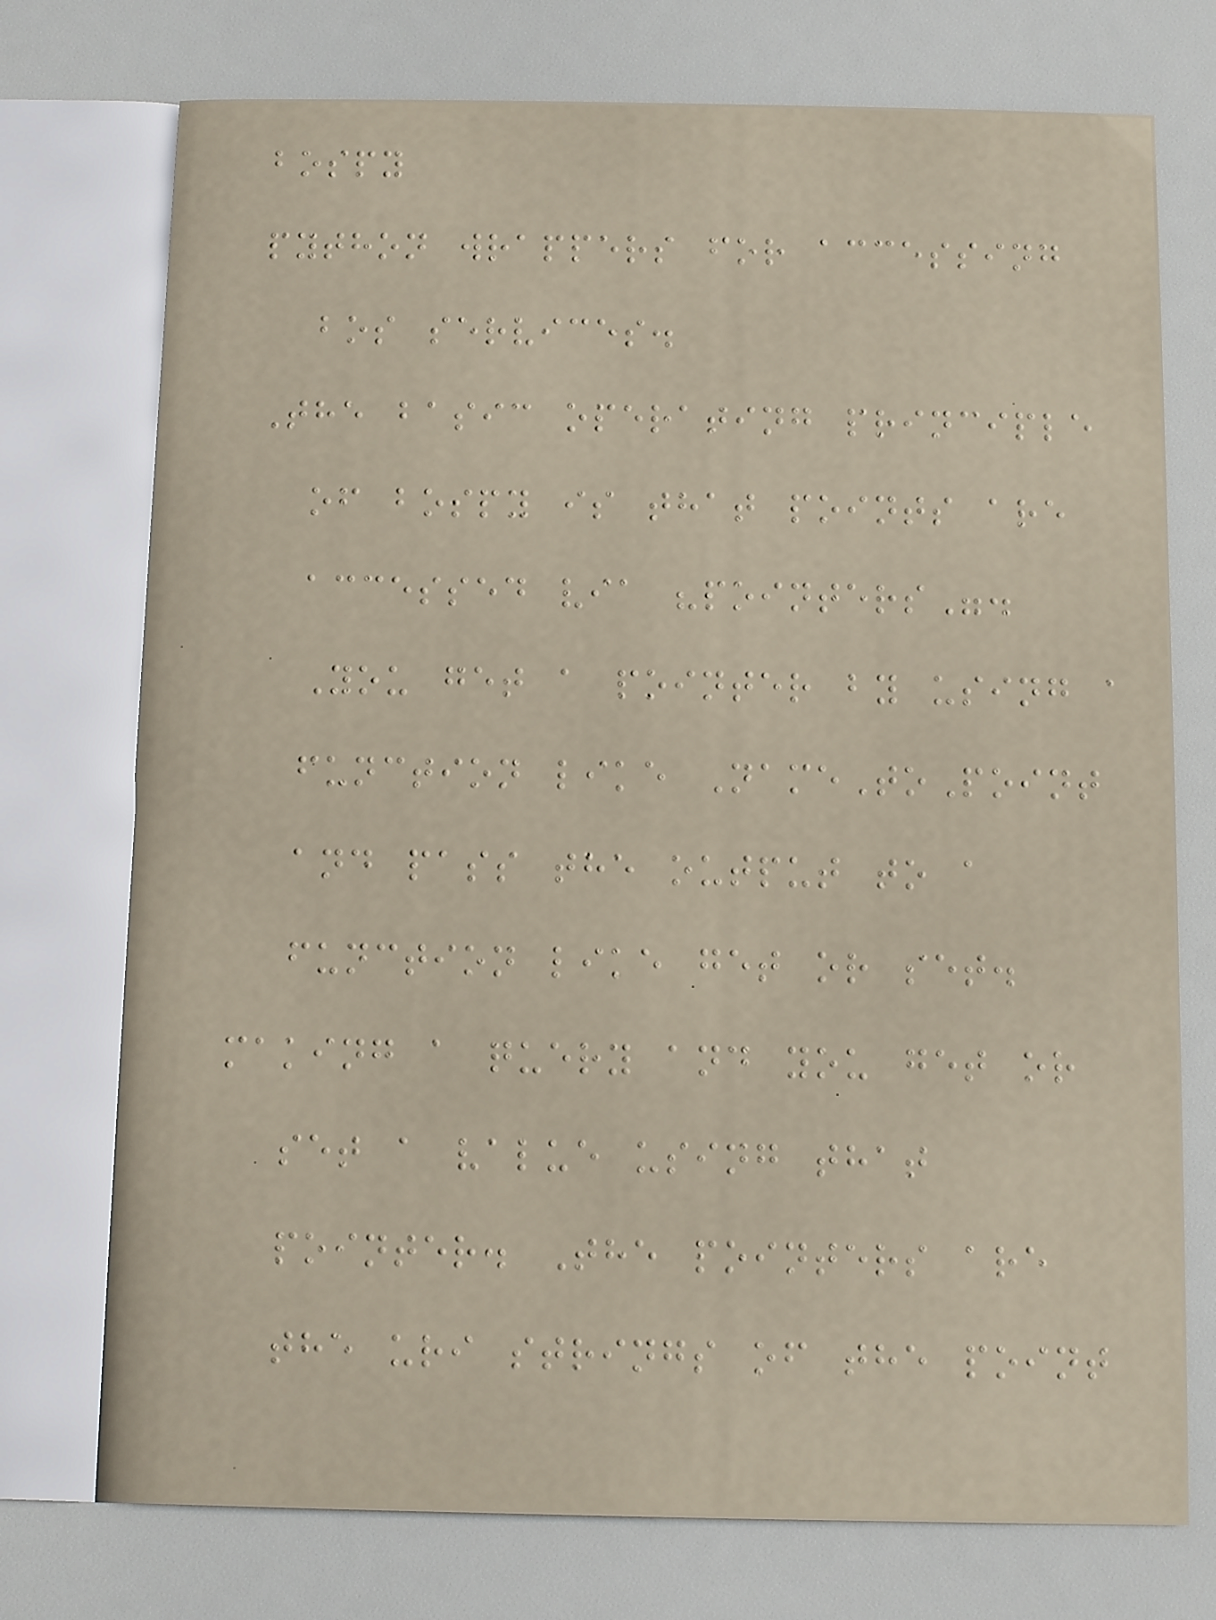bospy
python wrappers for accessing
bos services.
The basic operating principle
of bospy is that points are
accessed via "pointers".
You get a pointer by using a
function like NameToPoint
and pass the output to a
function like get or set.
making a query and you get or
set a value using that
pointer. The pointers are
the uri strings of the point
